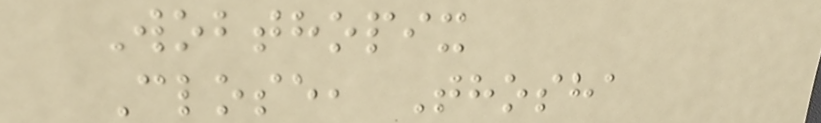Wobthopix
Close, Thosha
